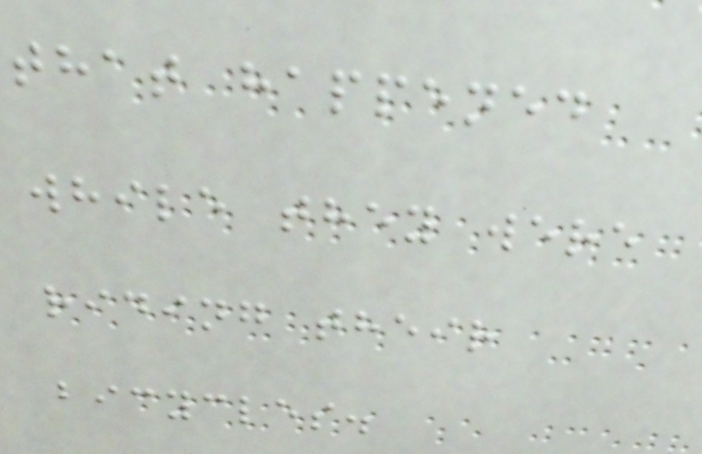that happened
while they were
riding their
bicycles.
